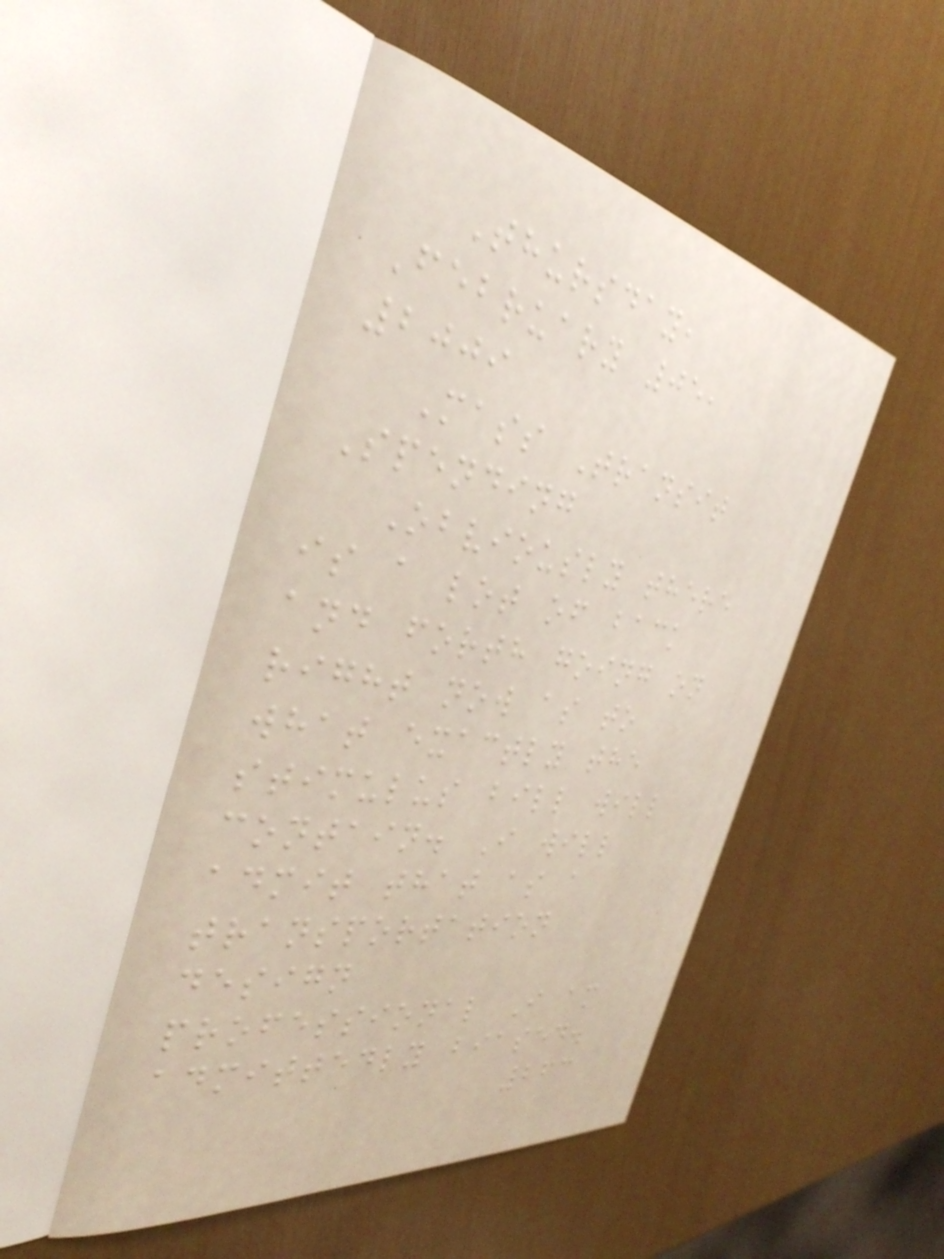Thursday,
February 05,
2009
Mass Transit
Spending
Obviously there
is a lot of back
and forth going on
right now as to
what exactly the
stimulus bill will
contain. I will
admit that as a
transportation
design
professional I am
admittedly biased.
263
